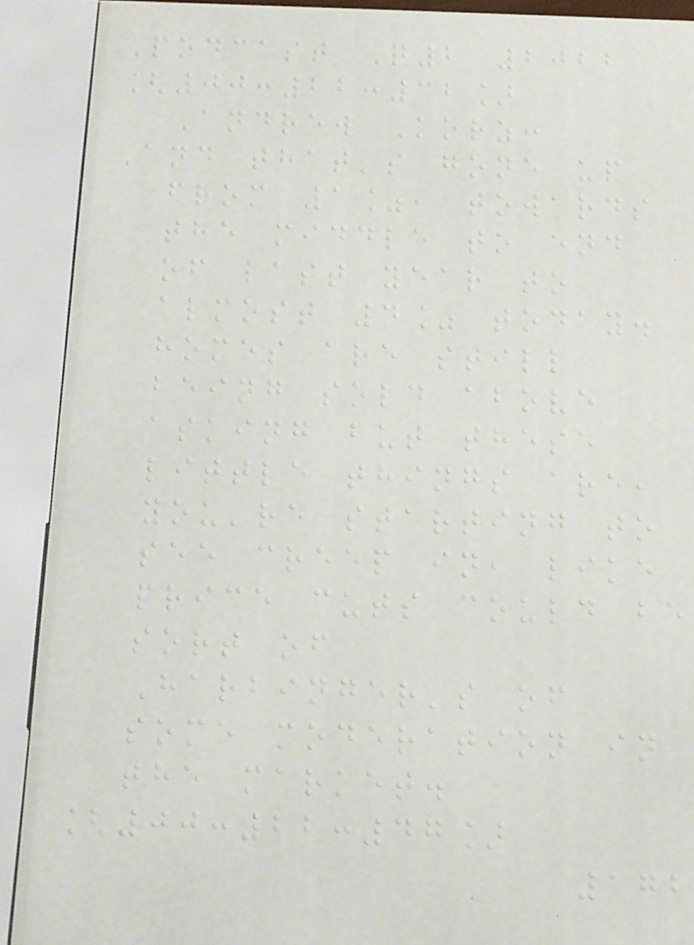Podcast Q2 2022
[00:22:32]
Andrew Korz:
And that's gone up
from 1%, towards
the middle to end
of last year to
almost 4% today.
homes are still
being sold above
asking but these
little things are,
you're starting to
see creep in, like
price cuts could be
sort of
Harbinger's of
some moderation in
the market.
[00:22:47]
172
